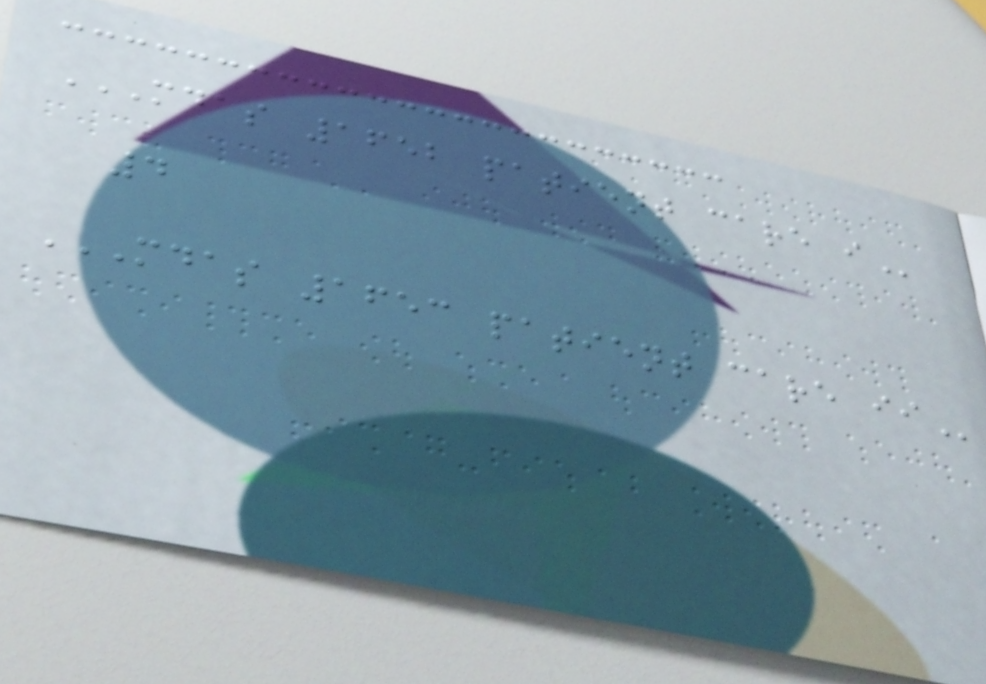MDAS 1652 PATIENT CARE I
4
MDAS 1653 PATIENT CARE II
